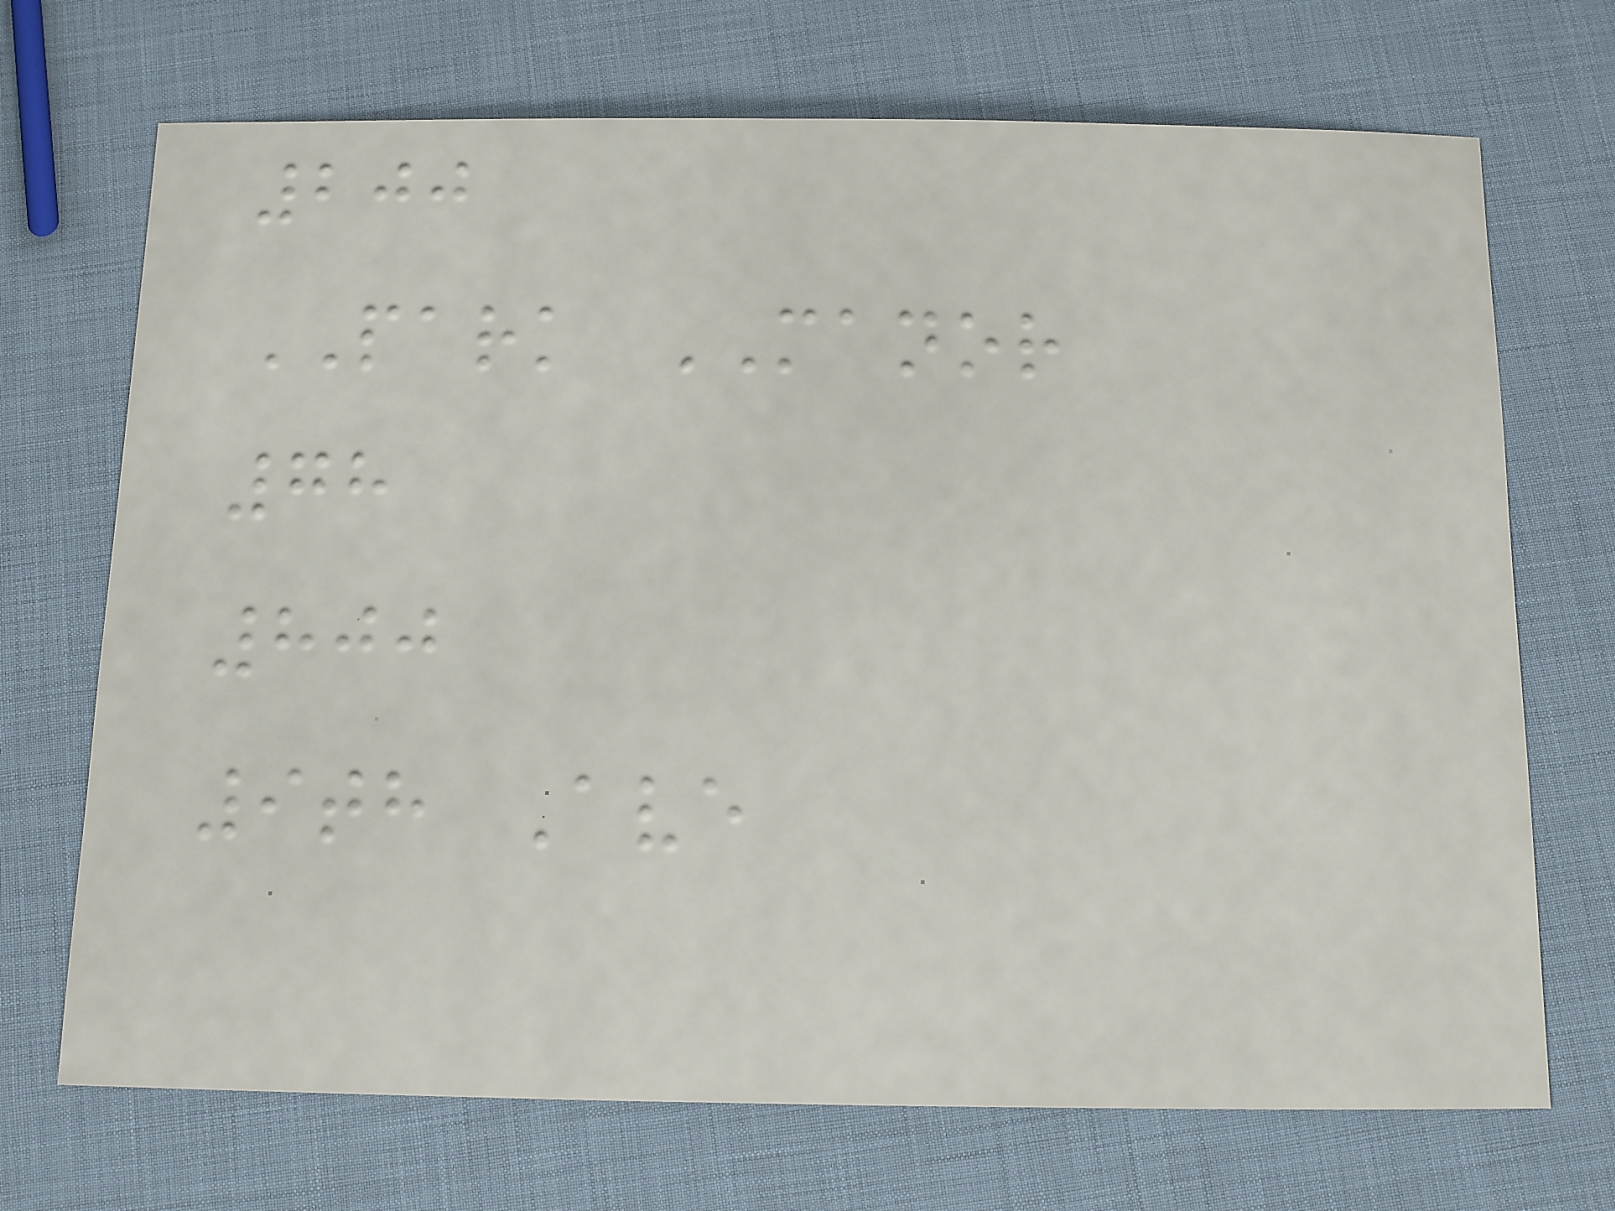200
PARK MANOR
78
800
9th Ave
